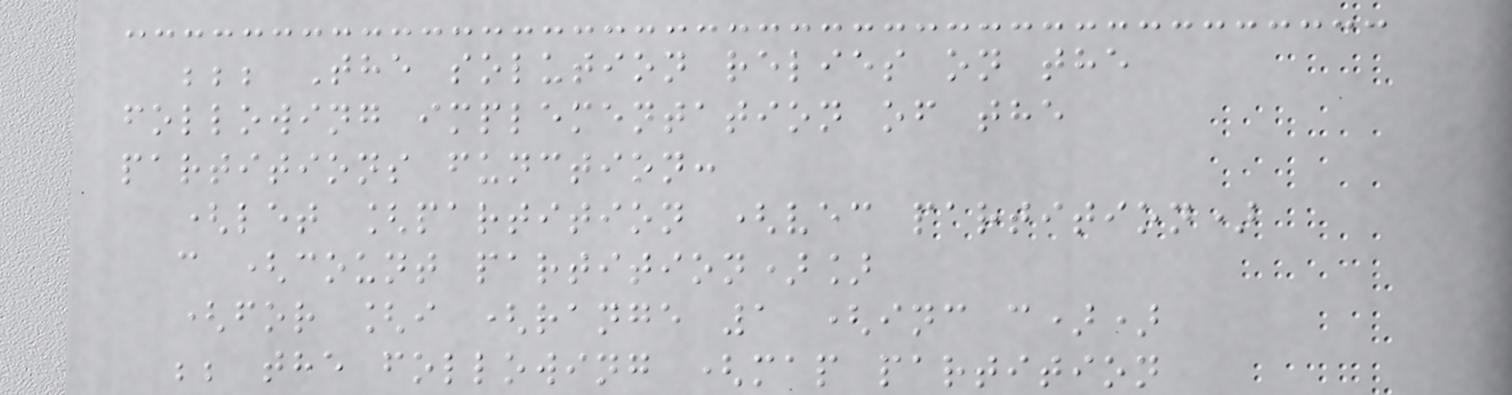;;; The solution relies on the
following implementation of the
partitions function:
(let [partition (vec partition)
c (count partition)]
(for [i (range 1 (inc c))
;; the following (map partition
